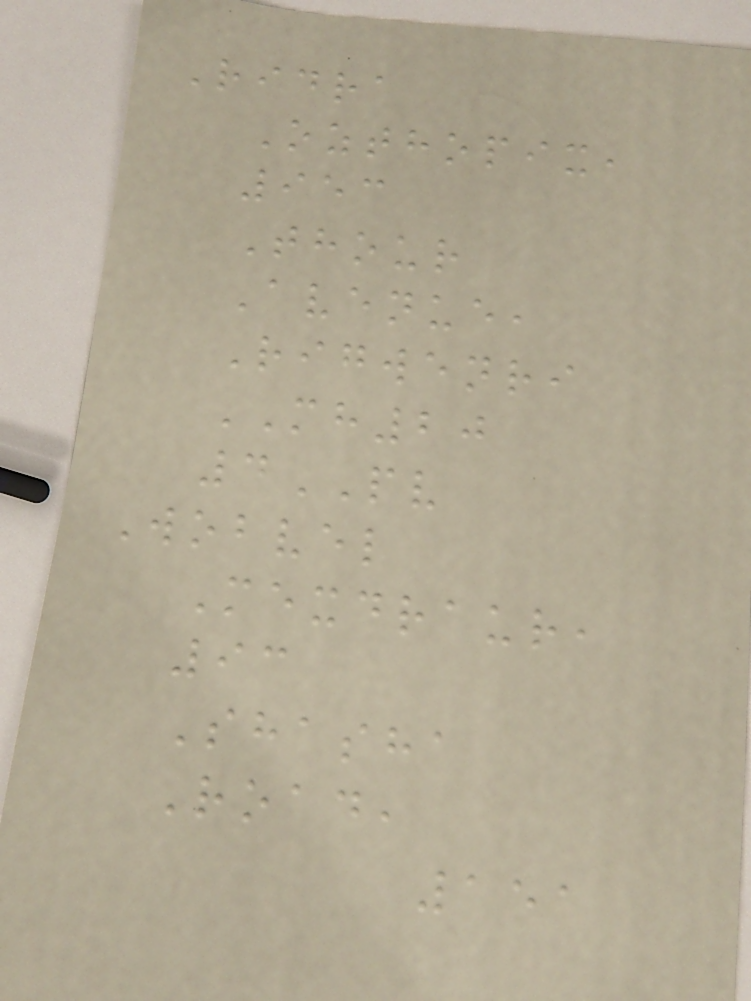Ridra
Ozthopix,
953
Thour
Avenue,
Rigwenri
MH20
4PV
Wobvel
Mexdraur,
93
Shasha
Road,
151
